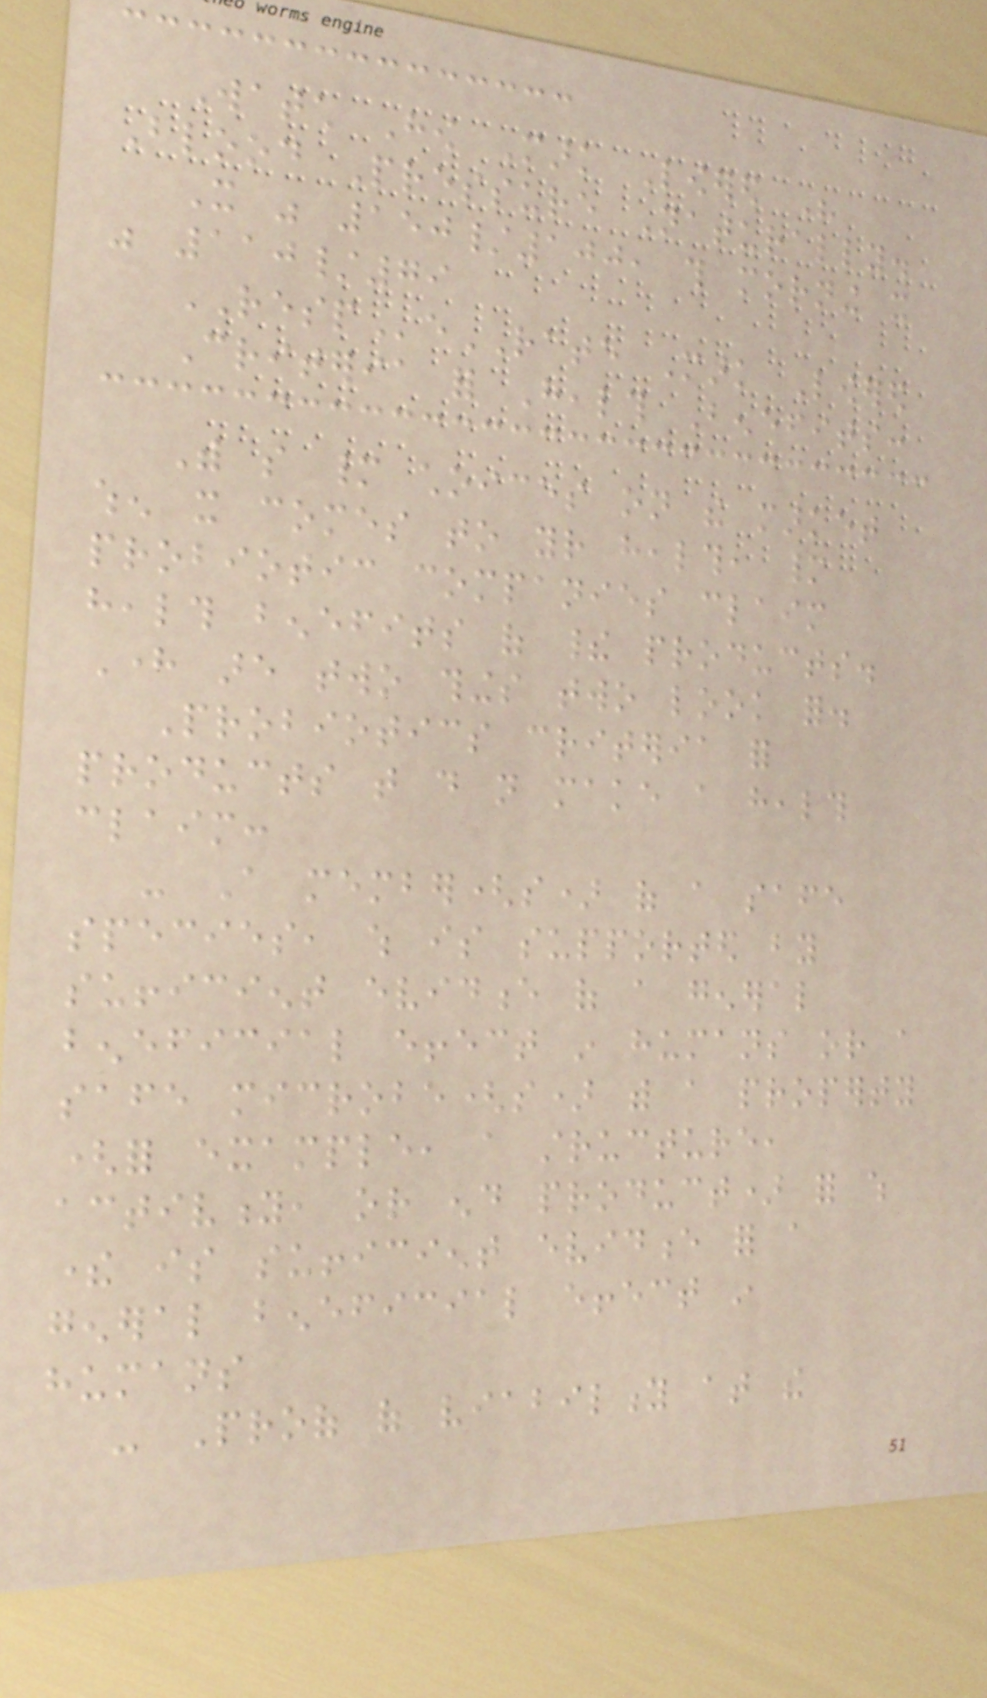Watch How Mark Lowered His
Blood Pressure Naturally.
It was 150/100, this morning it
was 110/79
RESPeRATE Mark Lowered
Criteria for Health Benefits:
With so many choices on the market
when it comes to your health, many
probiotic companies claim
health benefits of their products.
Here are two things two look for.
Probiotics criteria for
products that do not make a health
claim:
- A member(s) of a safe
species, which is supported by
sufficient evidence of a general
beneficial effect in humans or a
safe microbe(s) with a property
(for example, a structure,
activity, or end product) for which
there is sufficient evidence for a
general beneficial effect in
humans
- Proof of viability at the
